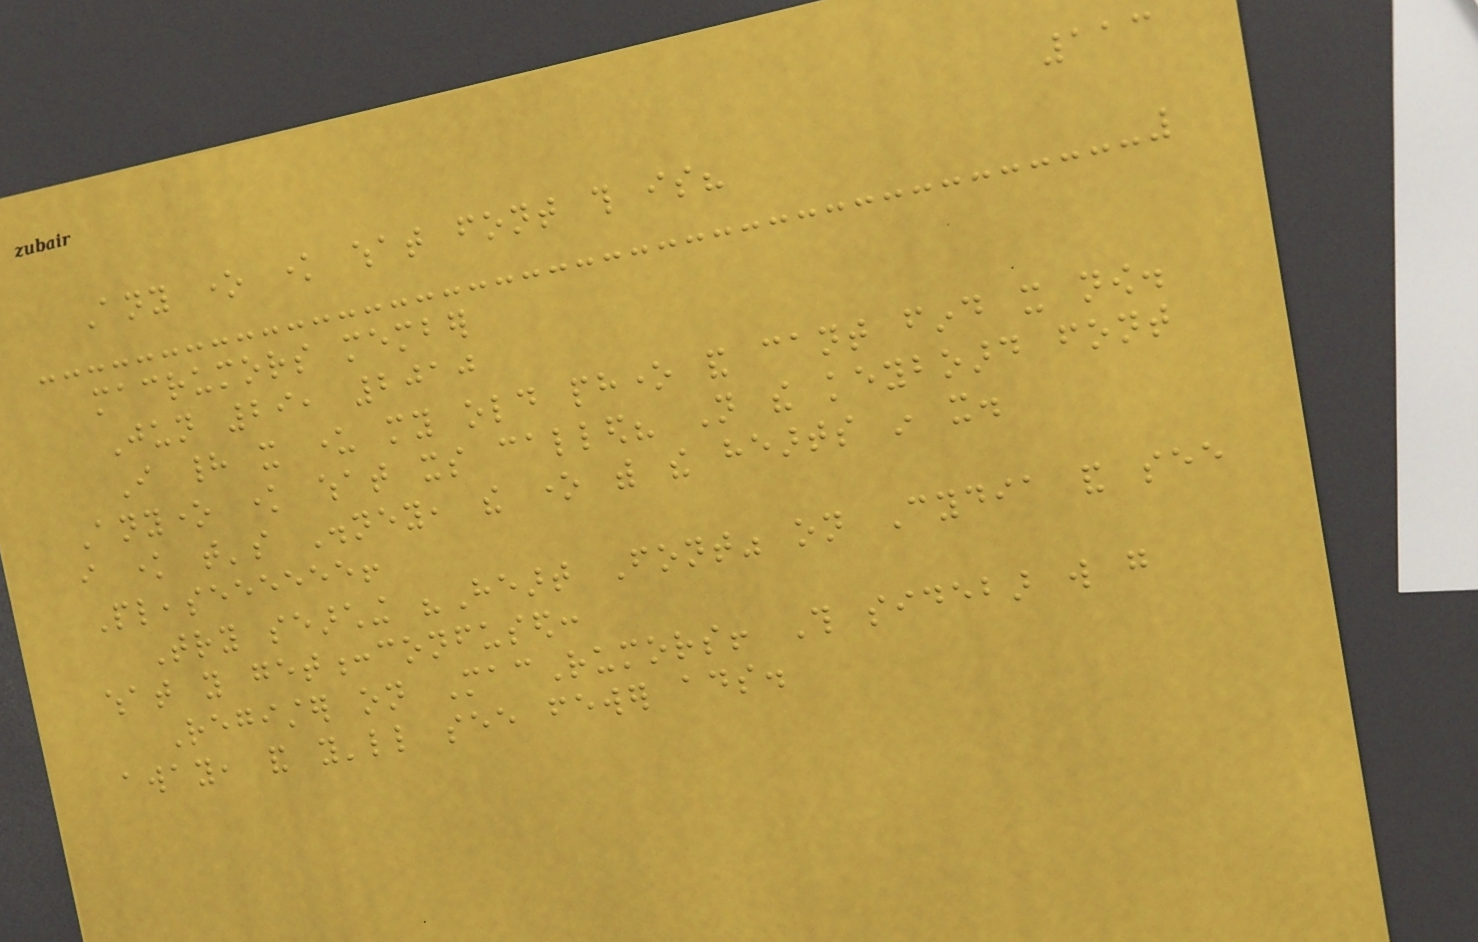113
Any one know what font this is?
macrumors member
Jun 29, 2010
I had it under my old phone and cant find it now.
Anyone know what its called? Not the keyboard font
i know that's Disney, the one with the hearts in it.
Pleaseeeeee!
Try searching "Heart Font" on Cydia and see
what you get:confused:
Register on MacRumors! This sidebar will go
away, and you'll see fewer ads.
